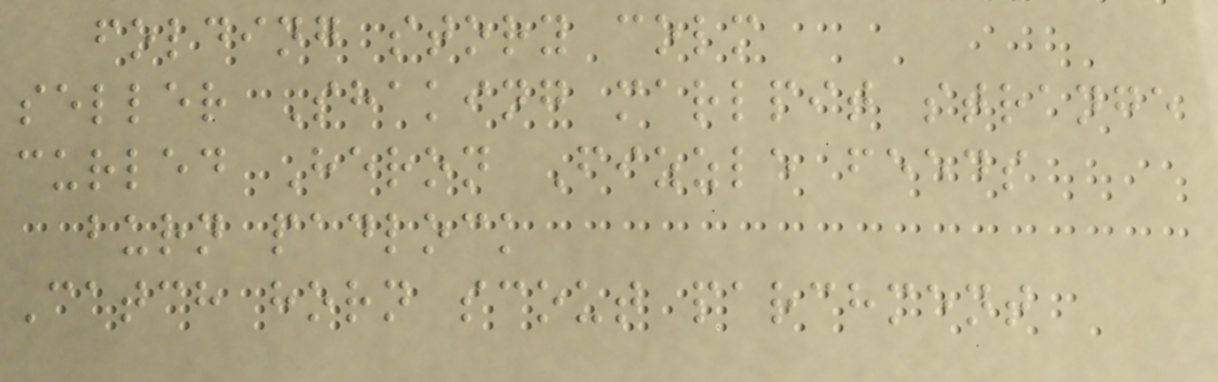folding story colm
seller Shaking marlpit strange
curled Heron Fizzle feeds
burn padlock
Catch horn scout parchment
